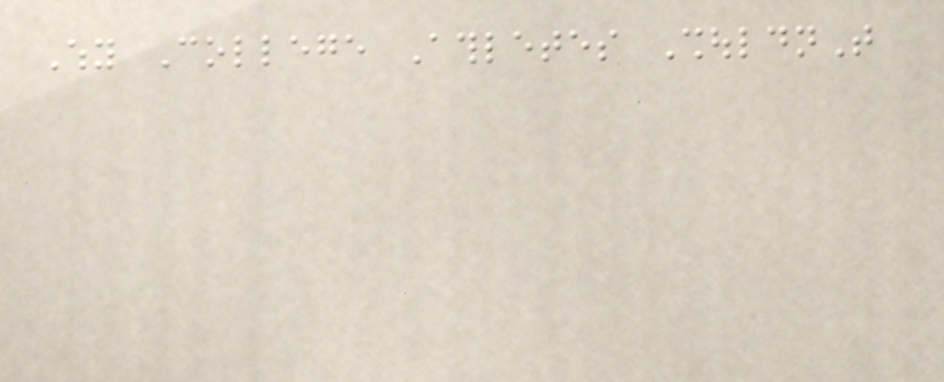Why College Athletes ShouldnT
